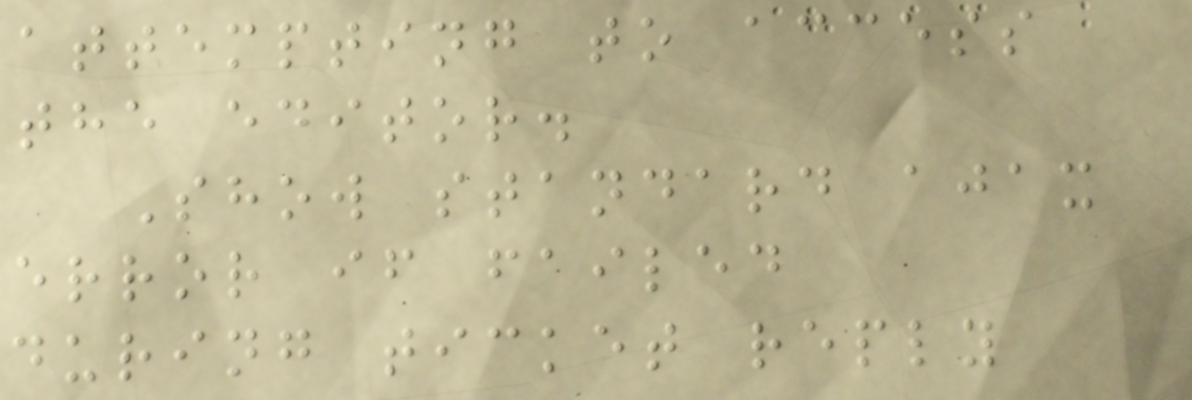attempting to access
the editor.
Show standard ajax
error if failed
during ticket reply
